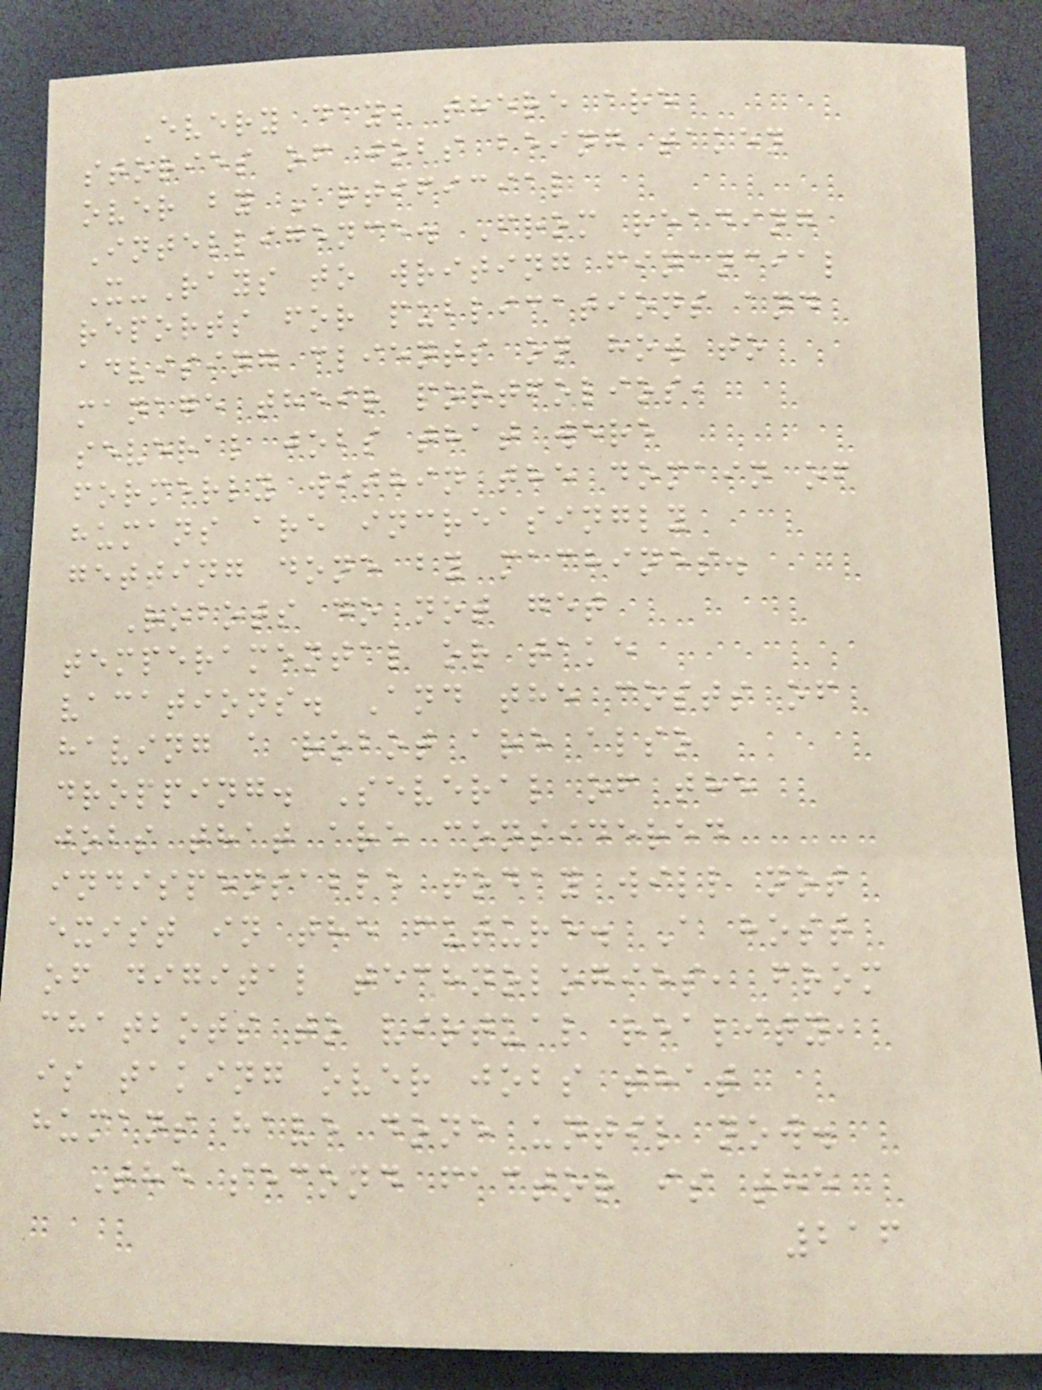Every day, there are
stories of jobs being taken
over by Artificial
Intelligence. From reading
X-Rays to writing financial
reports for publications and
advising clients on how to
manage their portfolios,
several jobs that were
formerly within the domain of
humans are increasingly
getting done by machines.
Robots do not get
temperamental or take
vacations. And the costs of
having a robot are also
dropping. Several of the
jobs that are considered
indispensable today will not
exist in the future. A host
of digital technologies, from
chatbots to virtual reality,
is taking over jobs that
humans have done until now.
The second factor is the
216
